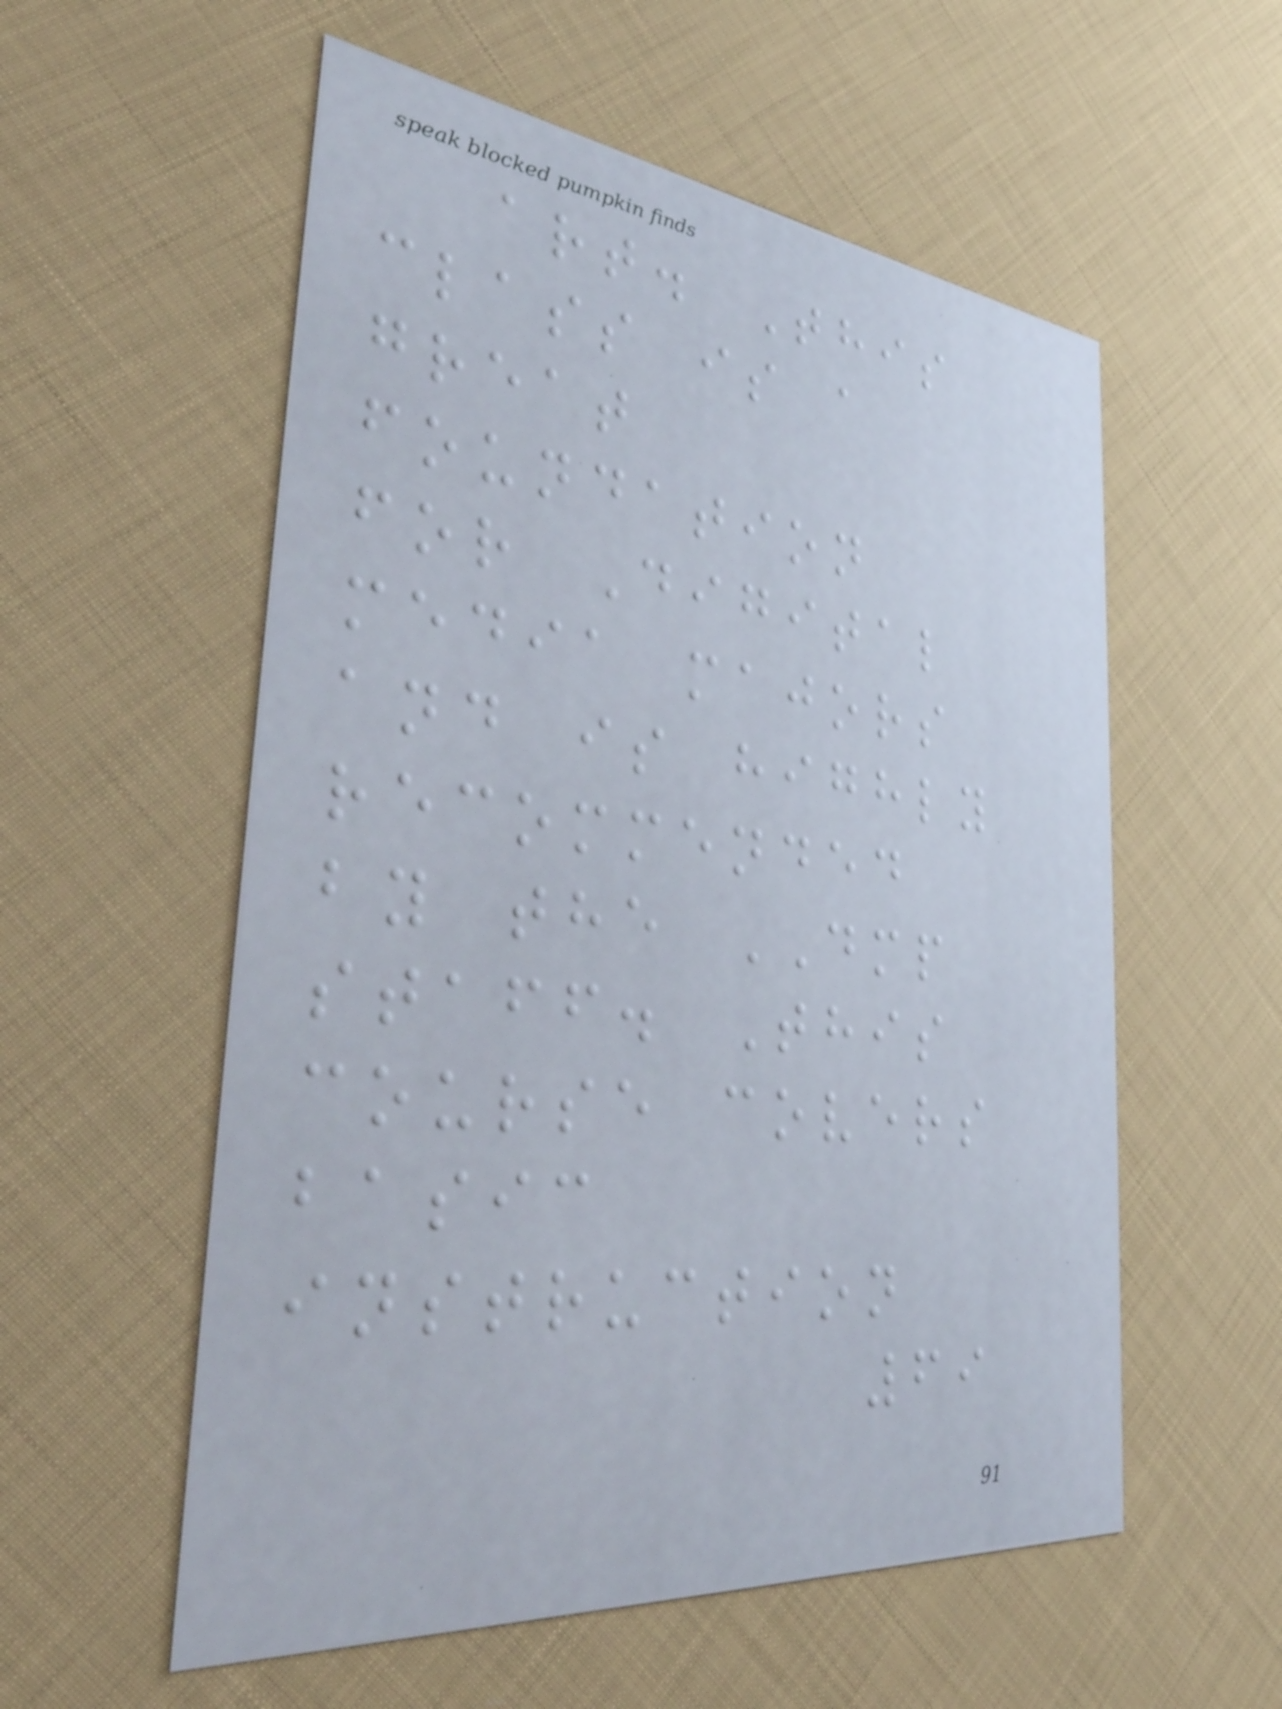art. This
class is a
great
foundation
for Digital
media majors
and is highly
recommended
by the DMP
staff. This
course covers
basic
instruction
69
